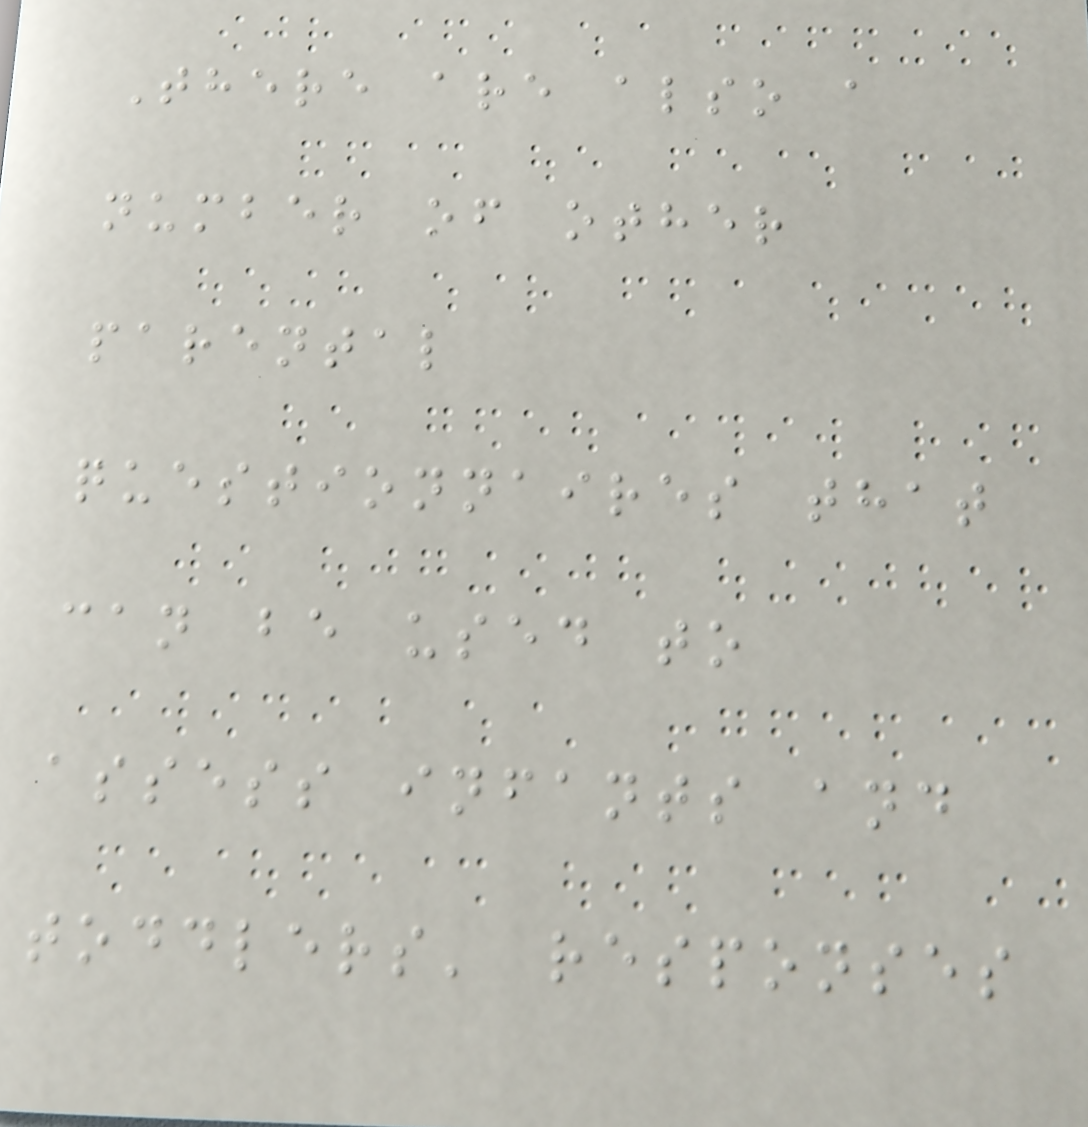There are also a
number of other
parental
questionnaires that
can be used to
assess infants and
toddlers' responses
